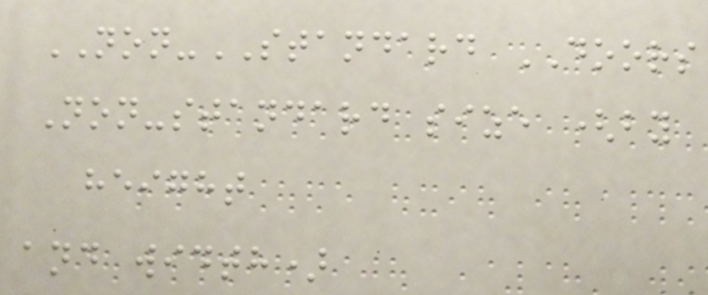NON-STANDARD DOORS
Non-standard size (by
height
and width)
